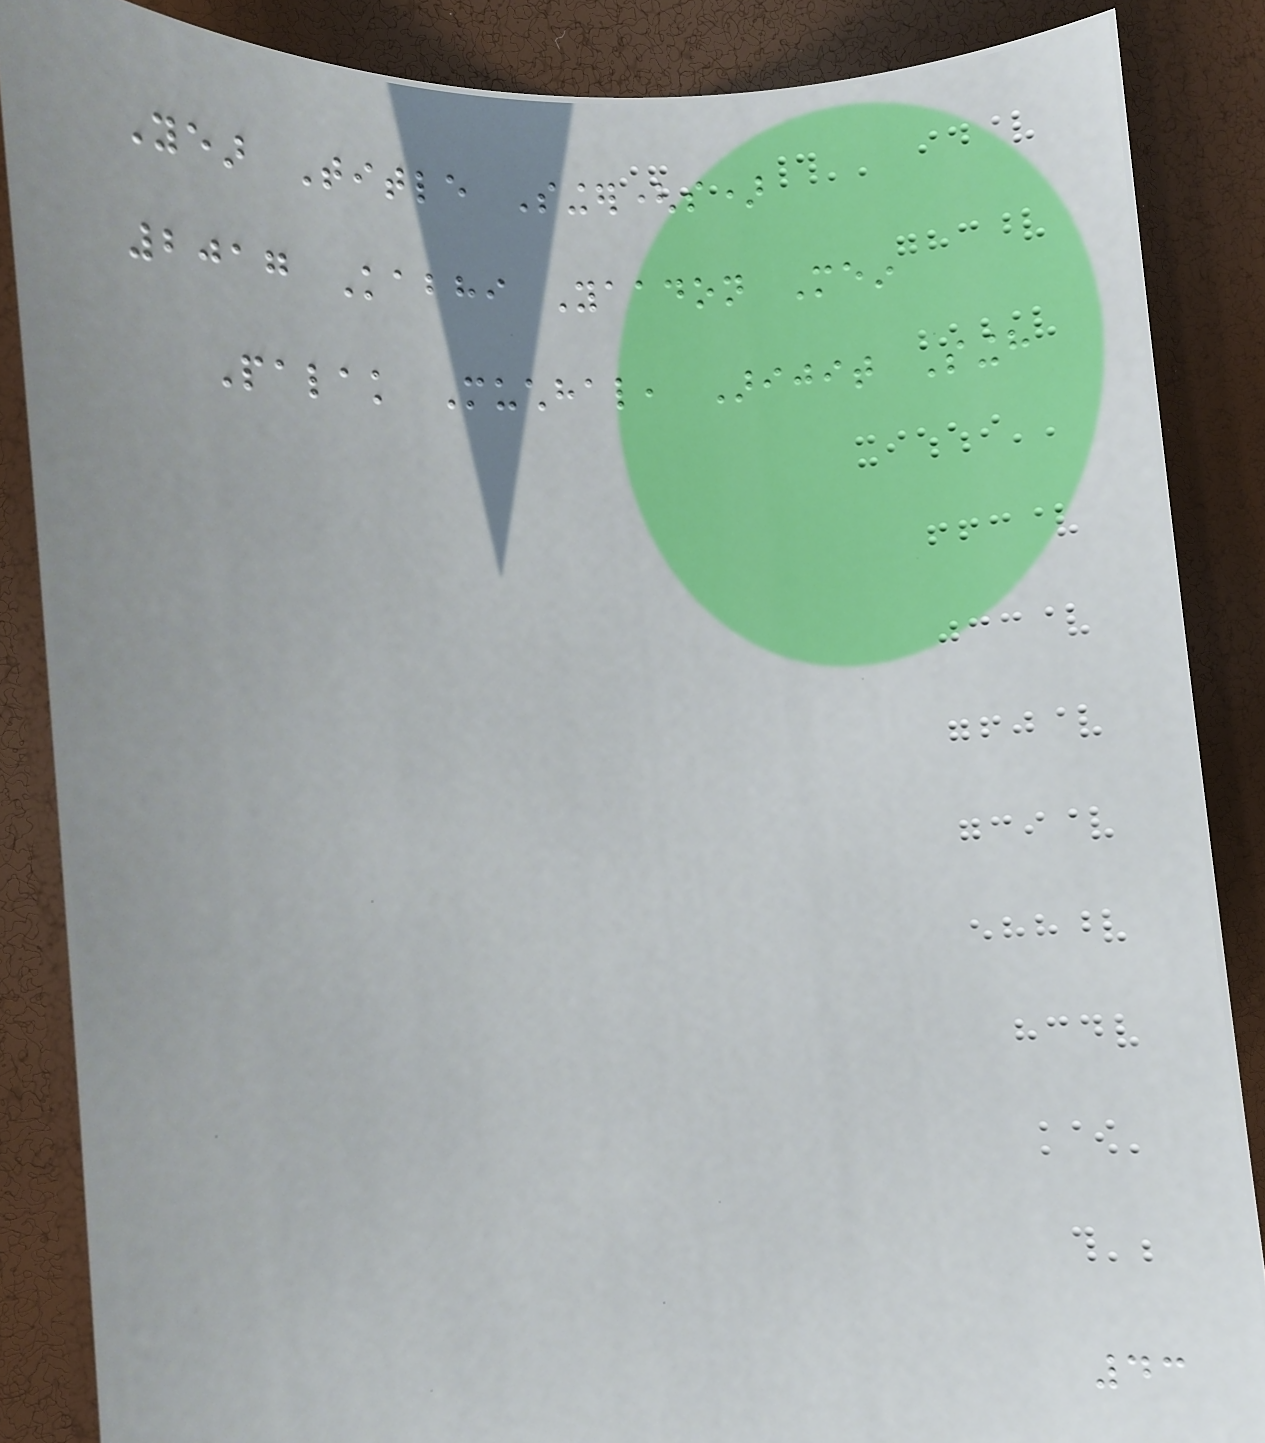Year Title Singer(s)
2017 Kabhi Yaadon Mein
Palak Muchhal, Arijit Singh
43
